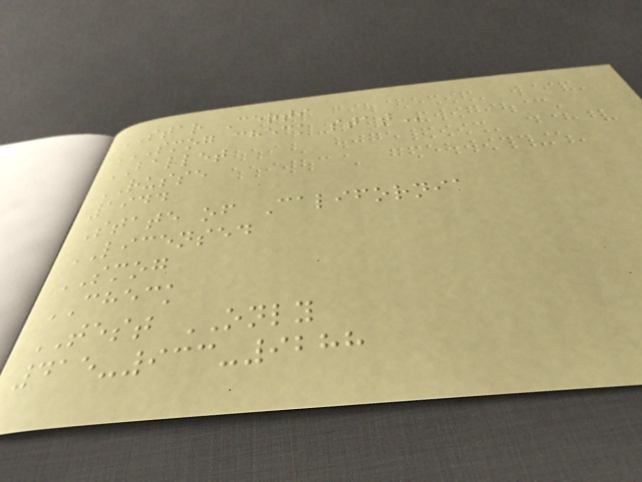STAR Certi
SMOG CHECK STAT
BALLET
RUSSE
1944
State of California
LICENSED
SMOG
CHECK
TEST ONLY
415-933-9288
